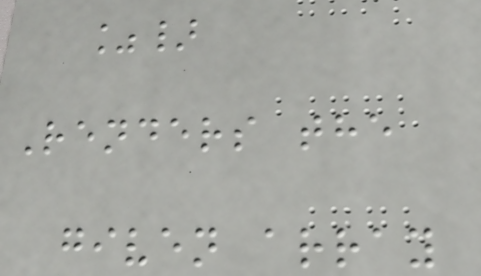%}
Renders the
given array
